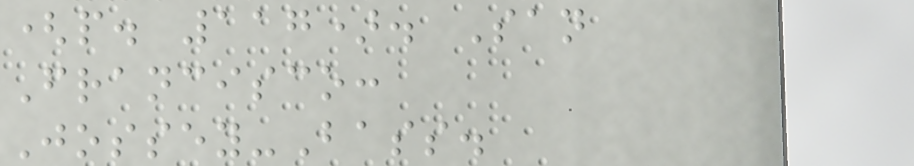(p. 117). San
Francisco:
Jossey-Bass.
